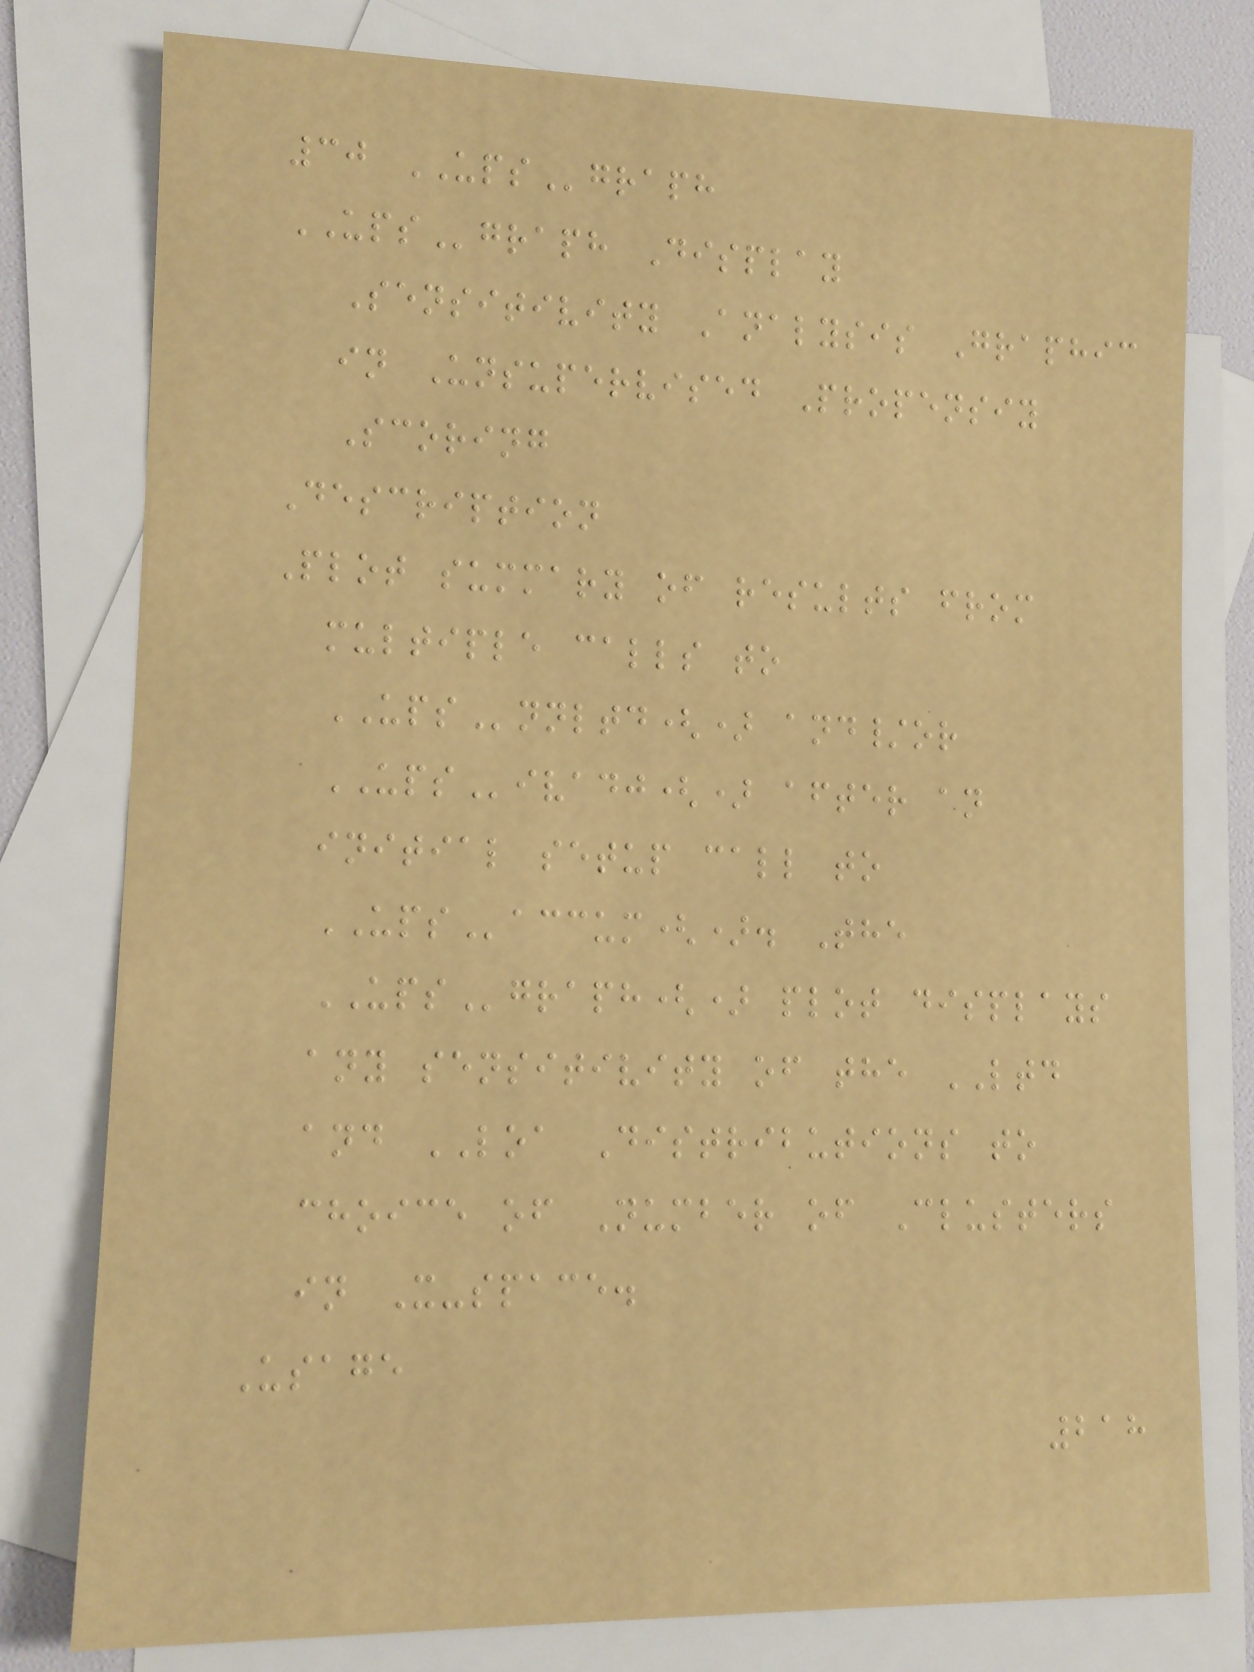30 UPSgraph
UPSgraph Display
Sensitivity Analysis Graphic
in Unsupervised Propensiy
Scoring
Description
Plot summary of results from
multiple calls to
UPSnnltd() and/or
UPSivadj() after an
initial setup call to
UPSaccum(). The
UPSgraph() plot displays
any sensitivity of the LTD
and LOA Distributions to
choice of Number of Clusters
in X-space.
Usage
218
